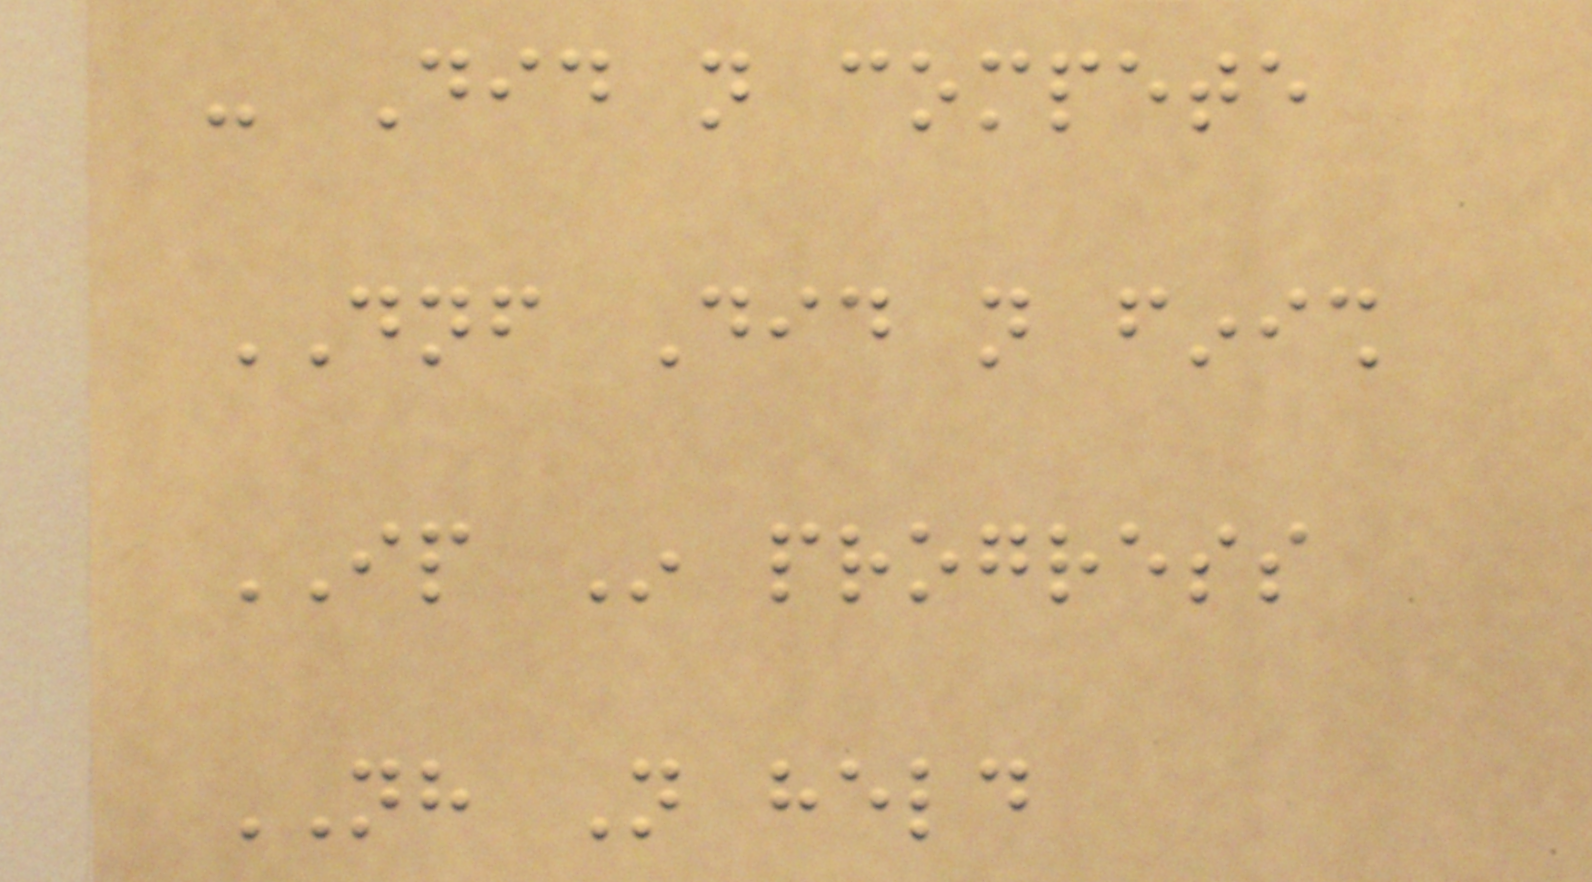- Did not compete
DNF Did not finish
IP In progress
NH Not held
